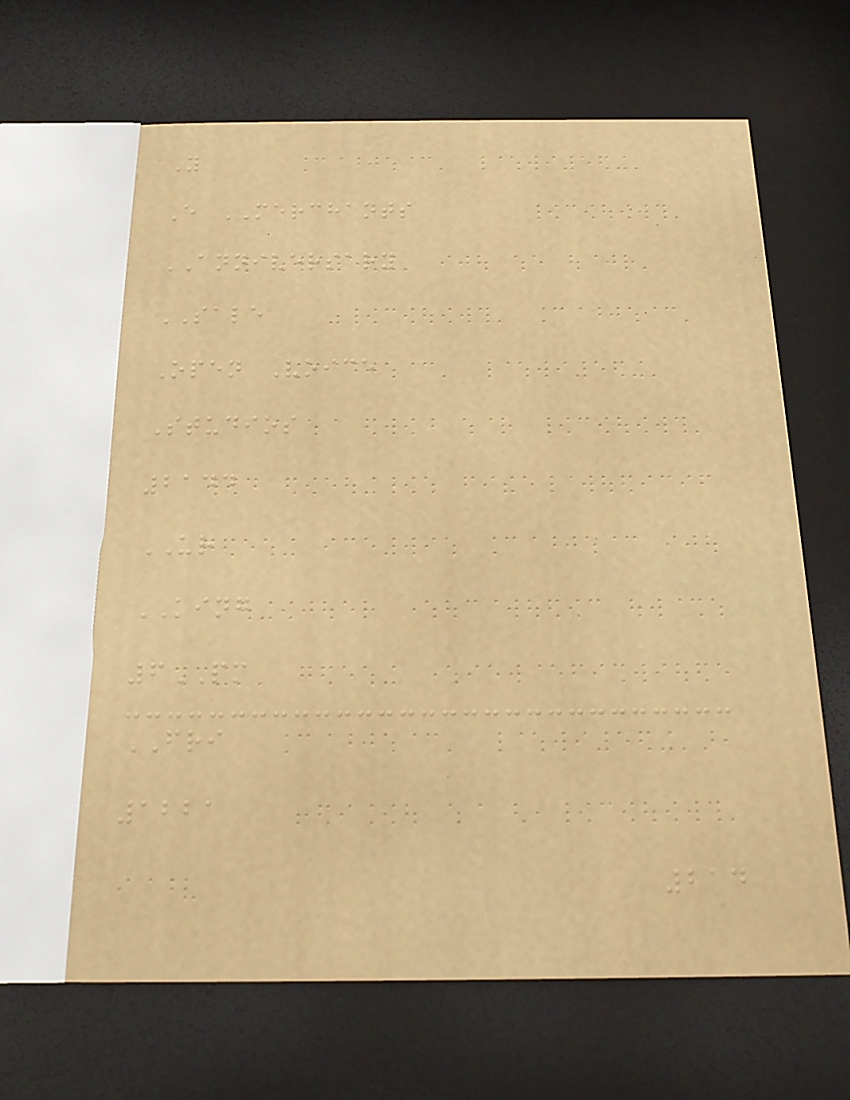Y
E MERCHANTS
ANNIVERSARY
SALE
Open Voice
Studios
2144
UR
KING
6PM
FRI
1221
214
